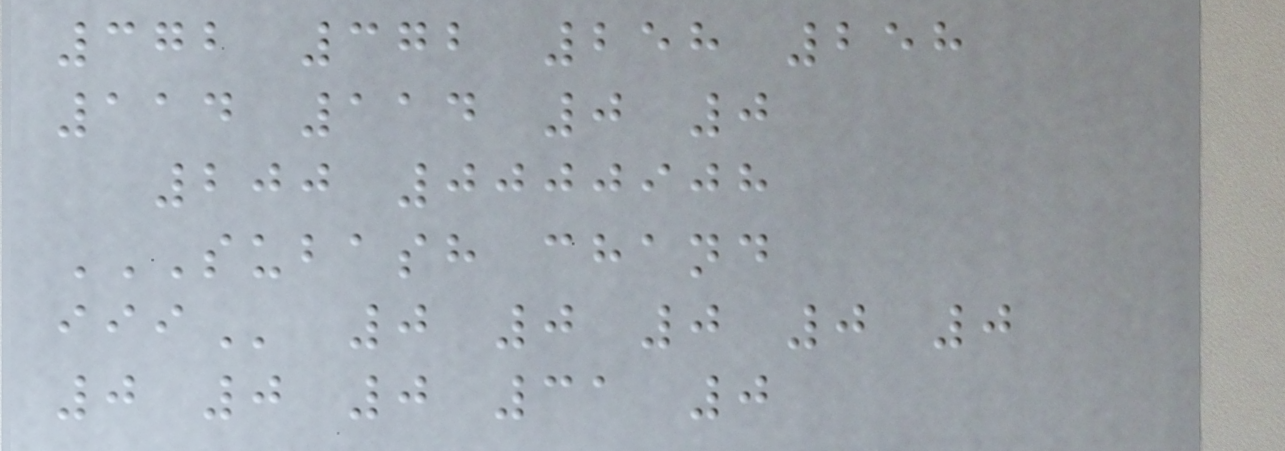372 372 258 258
114 114 0 0
200 0000908
SUBASH CHAND
III 0 0 0 0 0
0 0 0 31 0
